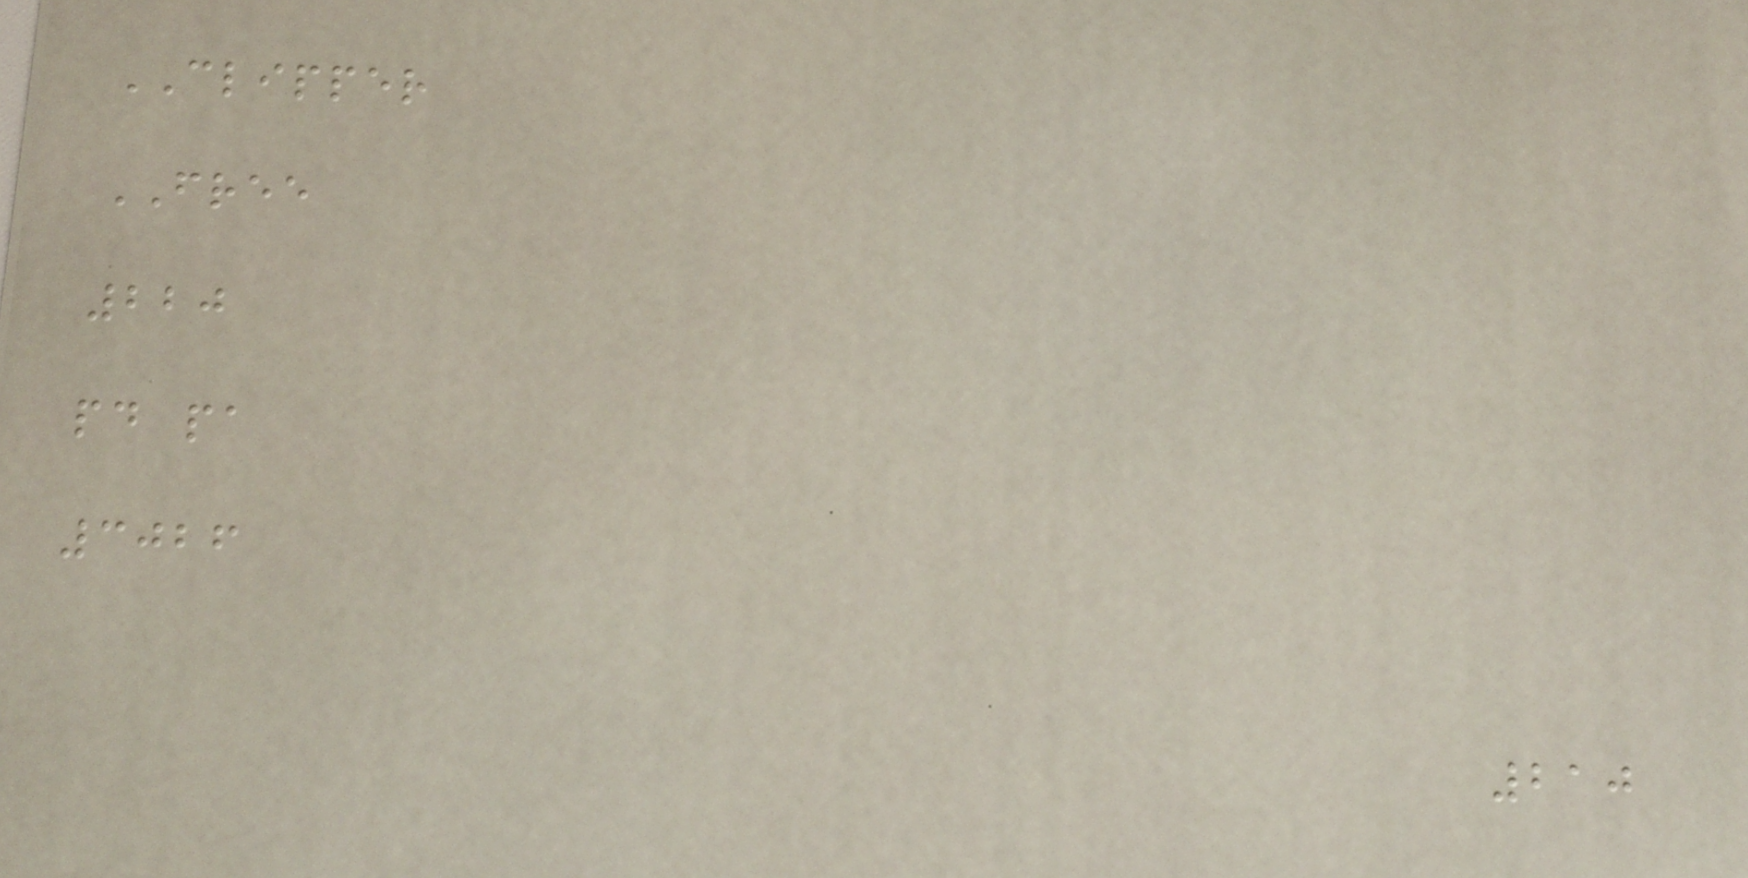CLIPPER
FREE
220
pd pa
3026
210
